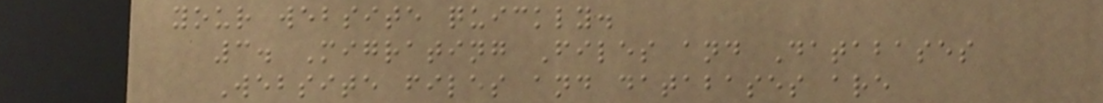your website quickly.
3. Migrating Files and Databases
Website files and databases are
